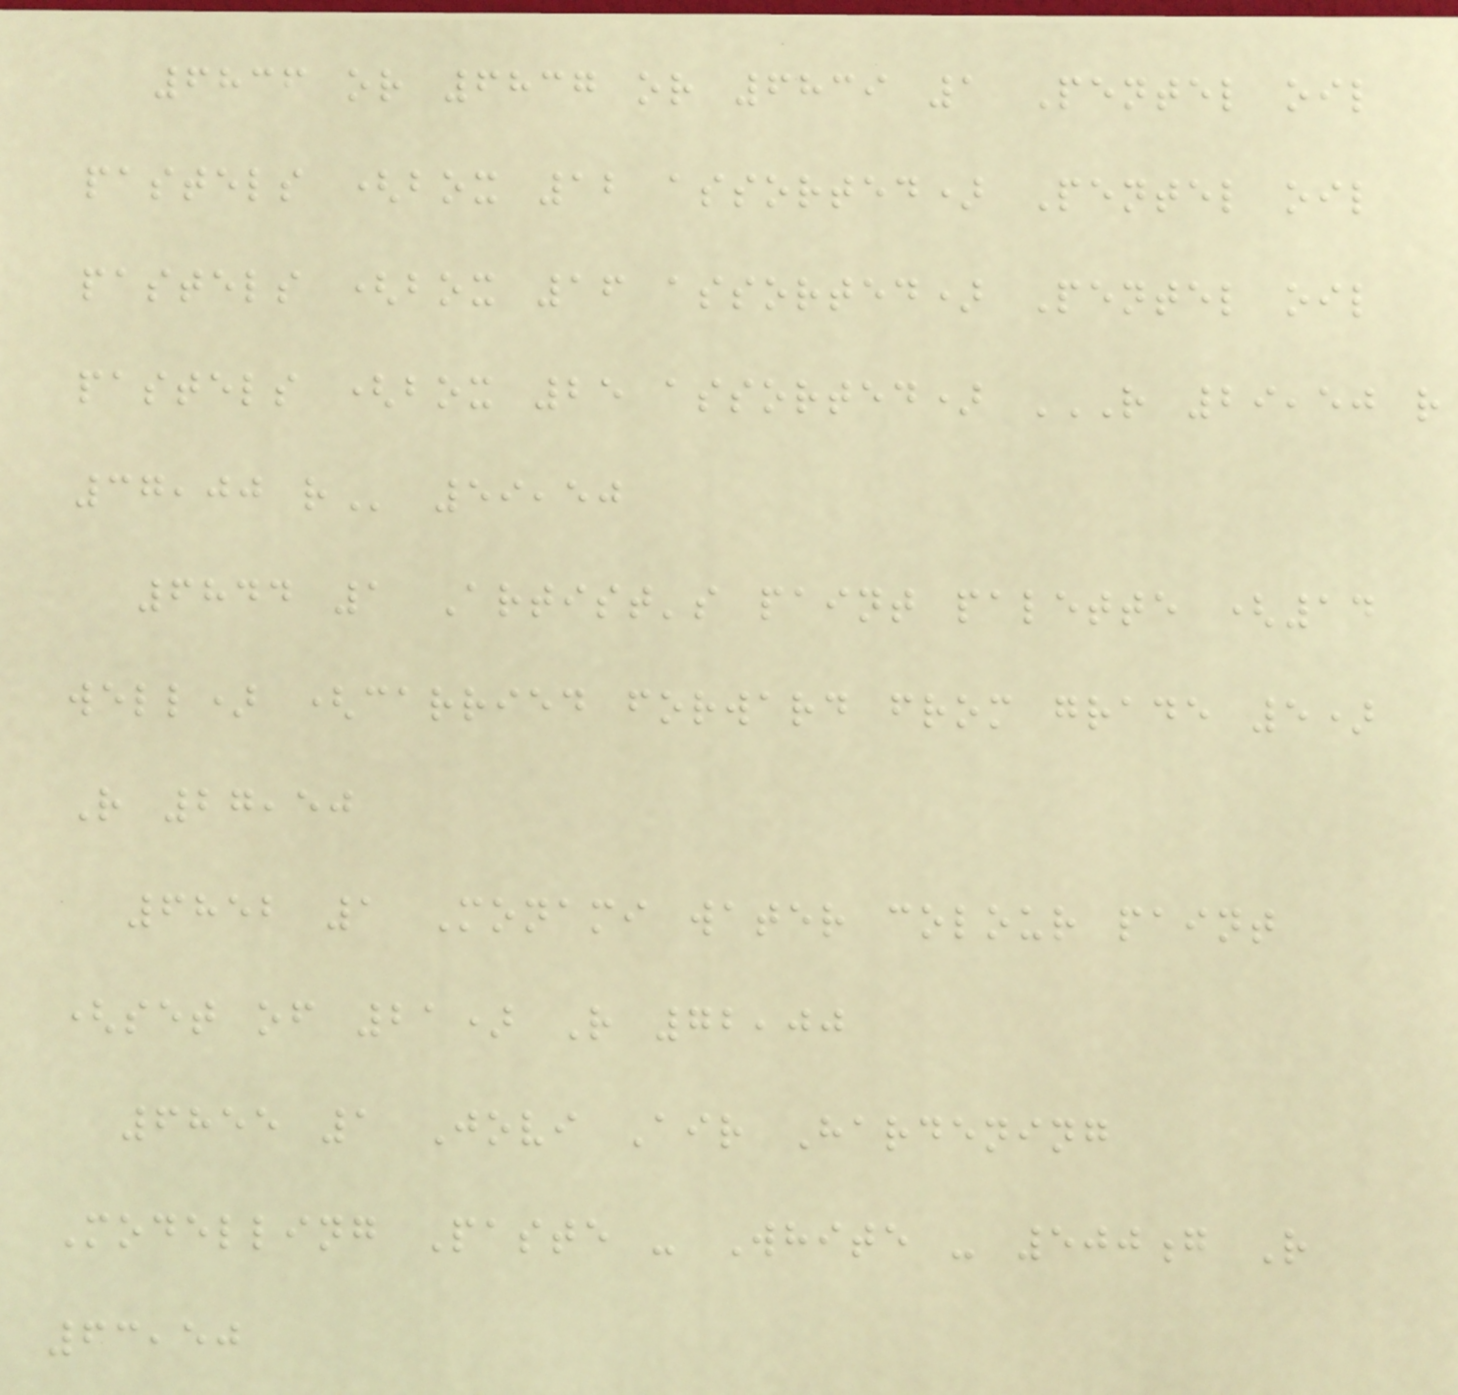6836 or 6837 or 6839 1 Pentel oil
pastels (box 12 assorted) Pentel oil
pastels (box 16 assorted) Pentel oil
pastels (box 25 assorted) R 29,50 R
37,00 R 59,50
6844 1 Artist's paint palette (14
well) (carried forward from grade 5)
R 27,50
6852 1 Monami water colour paint
(set of 21) R 72,00
6855 1 Jovi Air Hardening
Modelling Paste - White - 500g R
63,50
